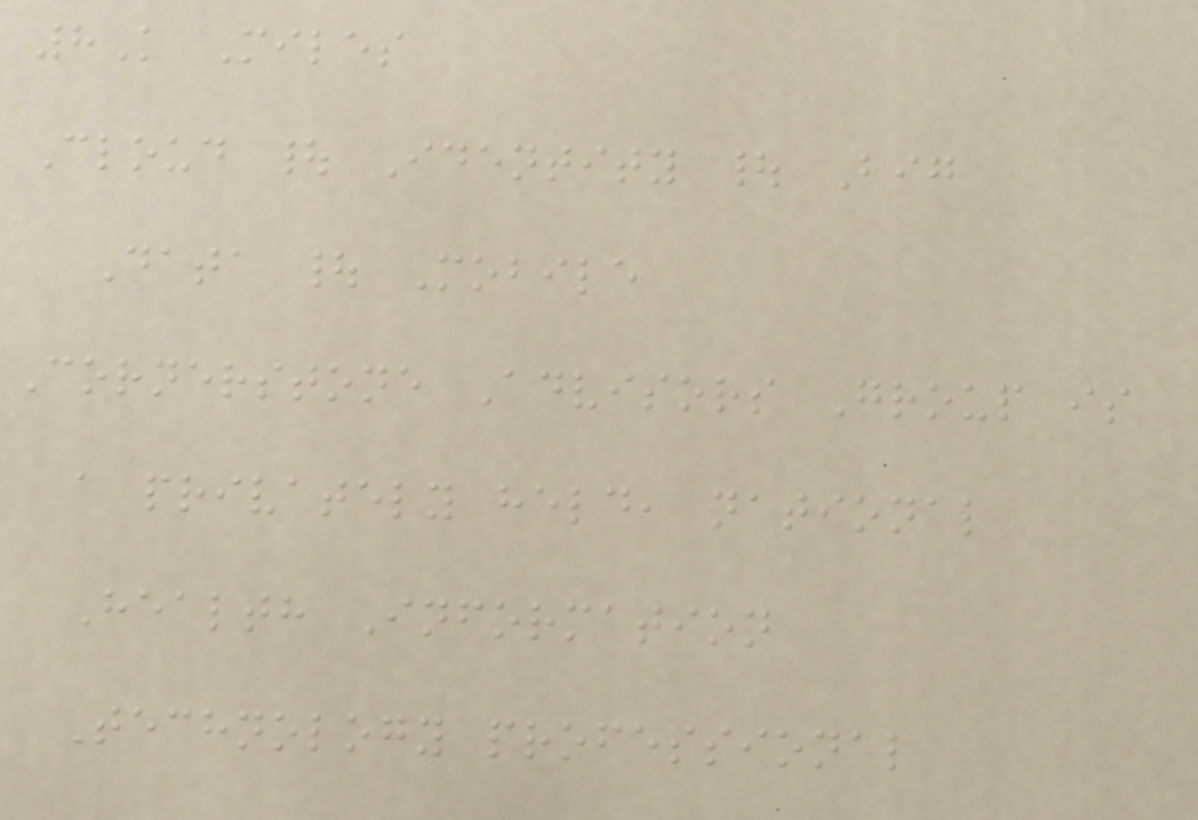8K Miles
Cloud | Identity | Big
Data | Mobile
Cornerstone Advisors Group is
a privately held, national
Health Information
Technology professional
